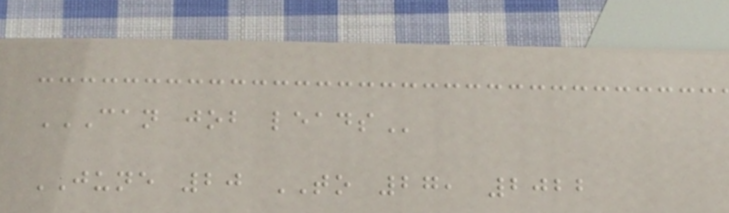CAN JOB LEADS
JUNE 20 TO 27, 2022
